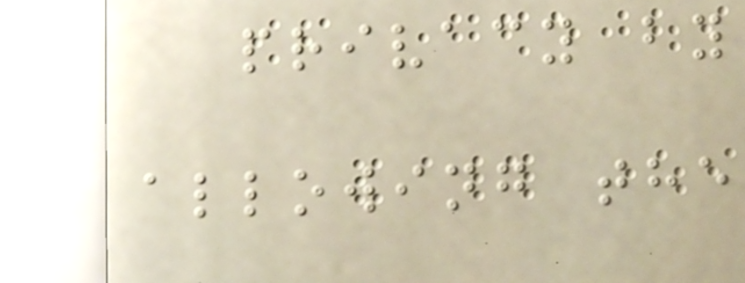privacy by
allowing the
